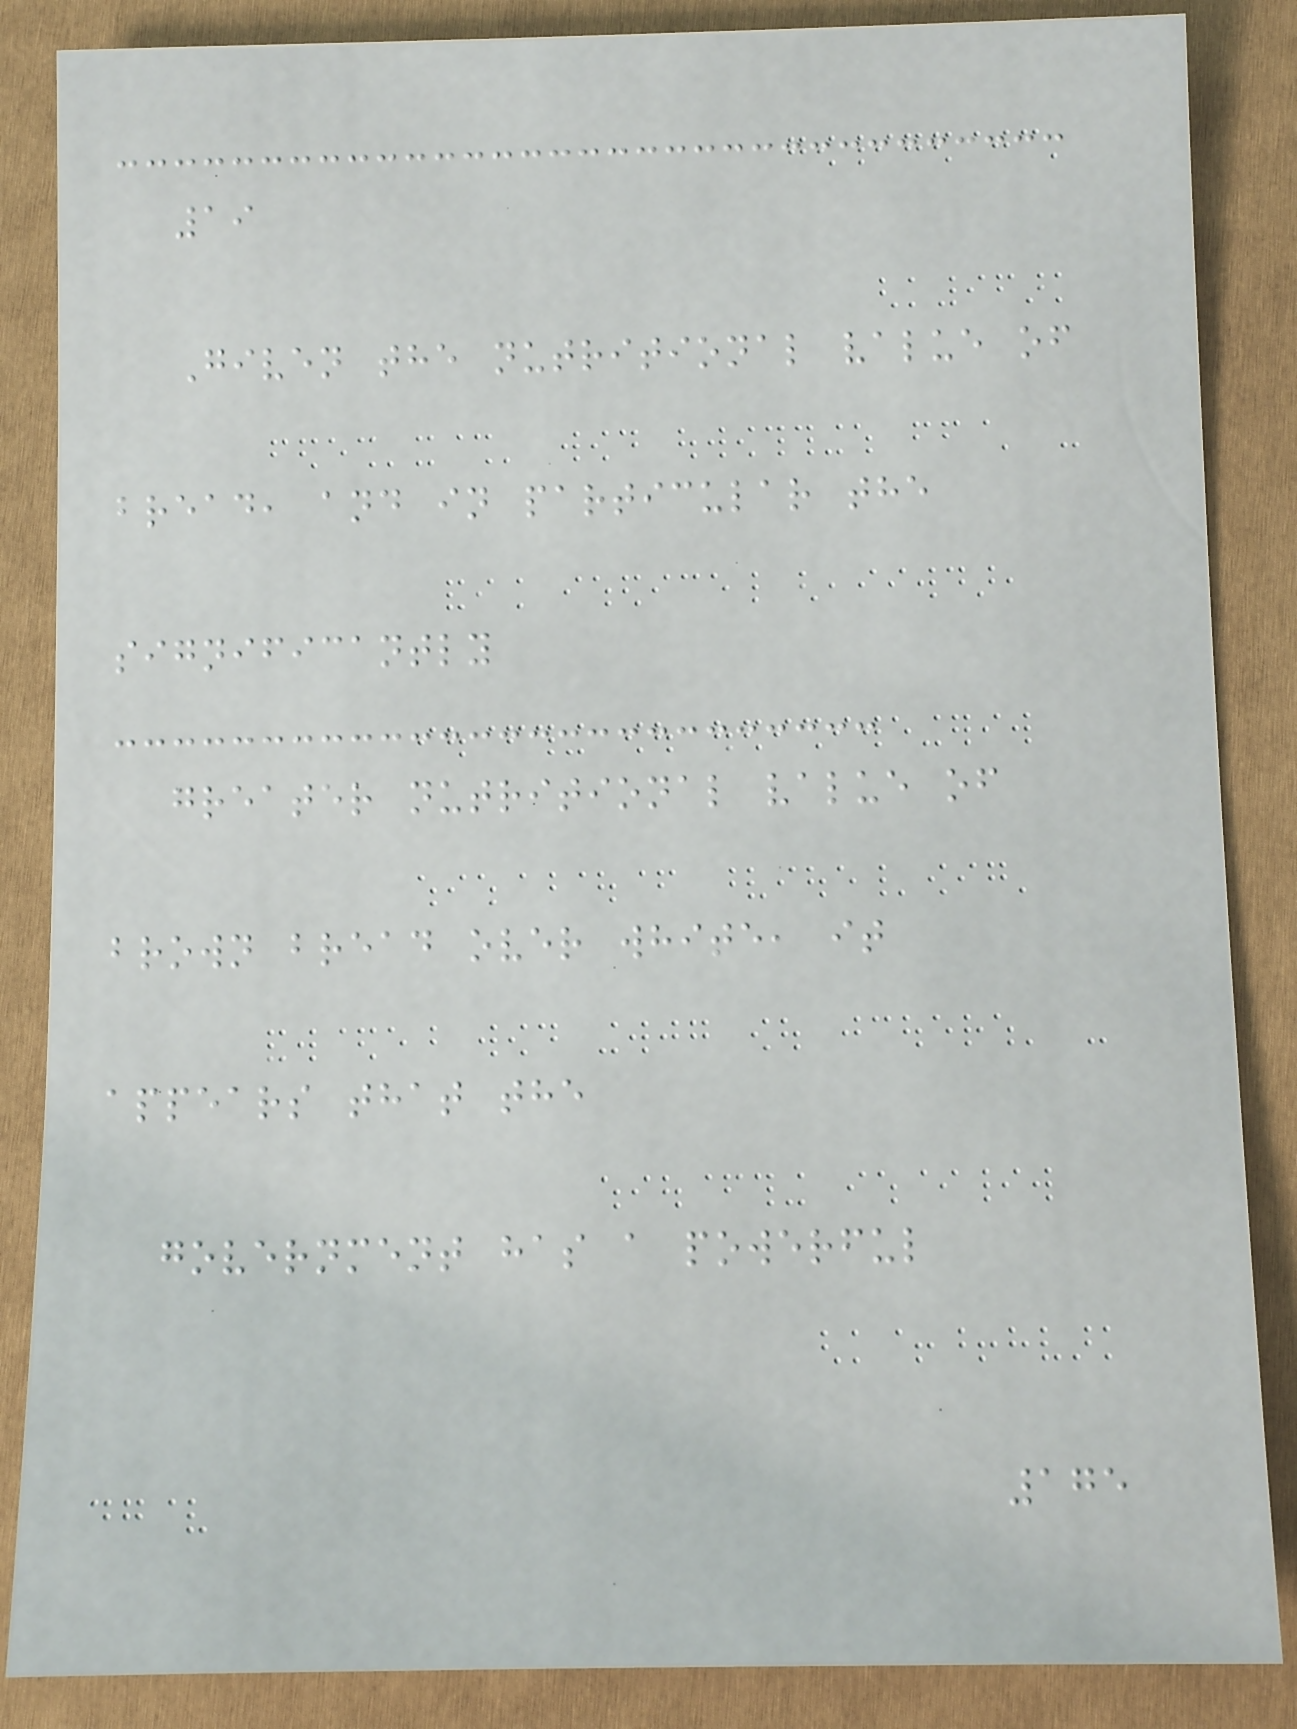19
Given the nutritional value of
bread, and in particular the
significantly
greater nutritional value of
brown bread over white, it
appears that the
government has a powerful
175
